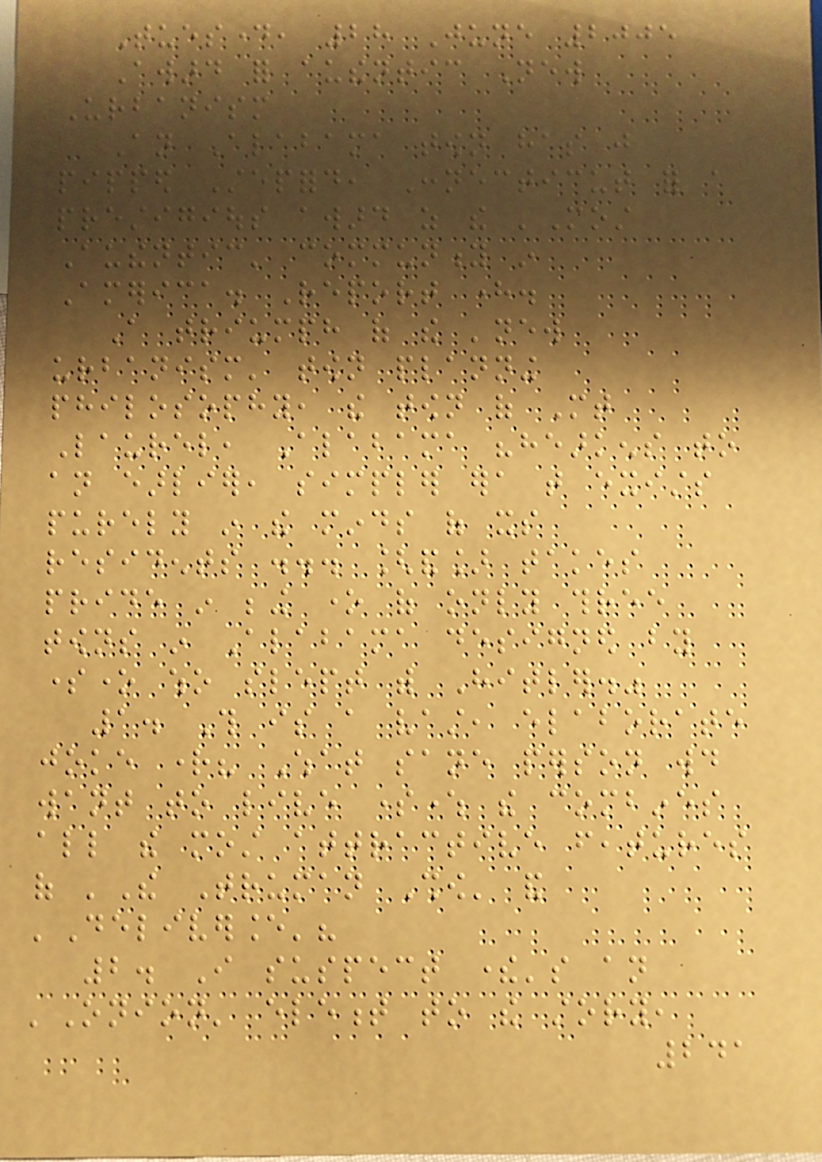Tuesday, 28 June 2005
Award for authentic New
Urbanism
An Alabama town has just
pipped Stepford, Connecticut for a
prestigious award as the 'Most
Authentic' community in
America. Report here.
A triumph of the 'new
urbanism' town planning
philosophy, the town of Mt
Laurel, Alabama "hearkens to
an earlier, simpler era that exists
purely in the minds of its
residents ... [and] takes
pride in being one of only three
towns in Alabama designed by
someone who slept with Hitler."
1. This is a vast, elaborate
joke right? What sane person would
want to live somewhere the combines
all the most attractive features
of 'The Truman Show' and
'Deliverance'?
2. I suspect there's an
'Onion' element to the story,
241
